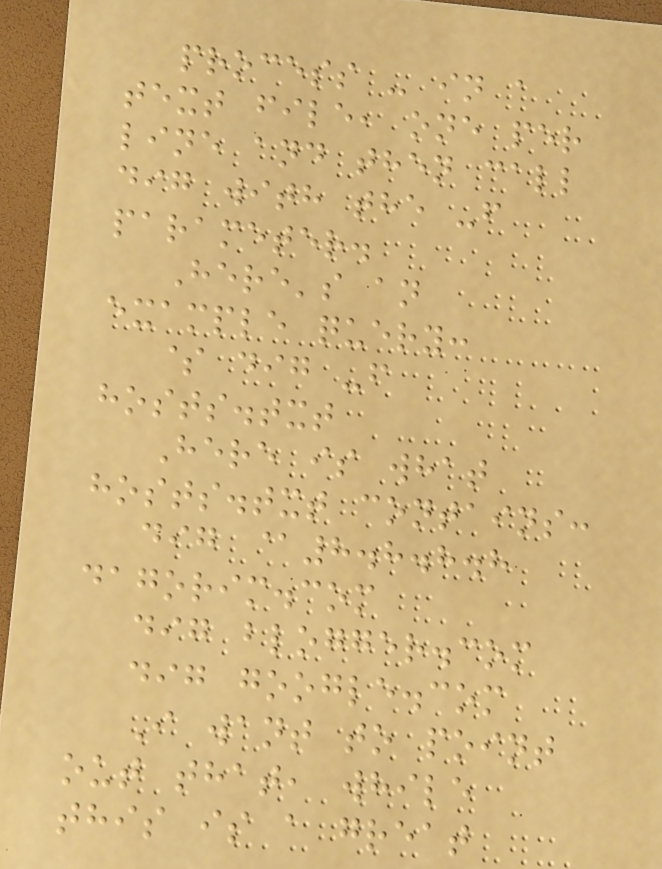process - in a
text file, one per
line and then call
dig with the -f
parameter.
Here's an
example query:
$ dig -f
hosts.txt
Here is what
hosts.txt contains:
dig @8.8.8.8
dagorim.com
dig blogger.com
dig google.com
I want to point
out that, while
this is a great
